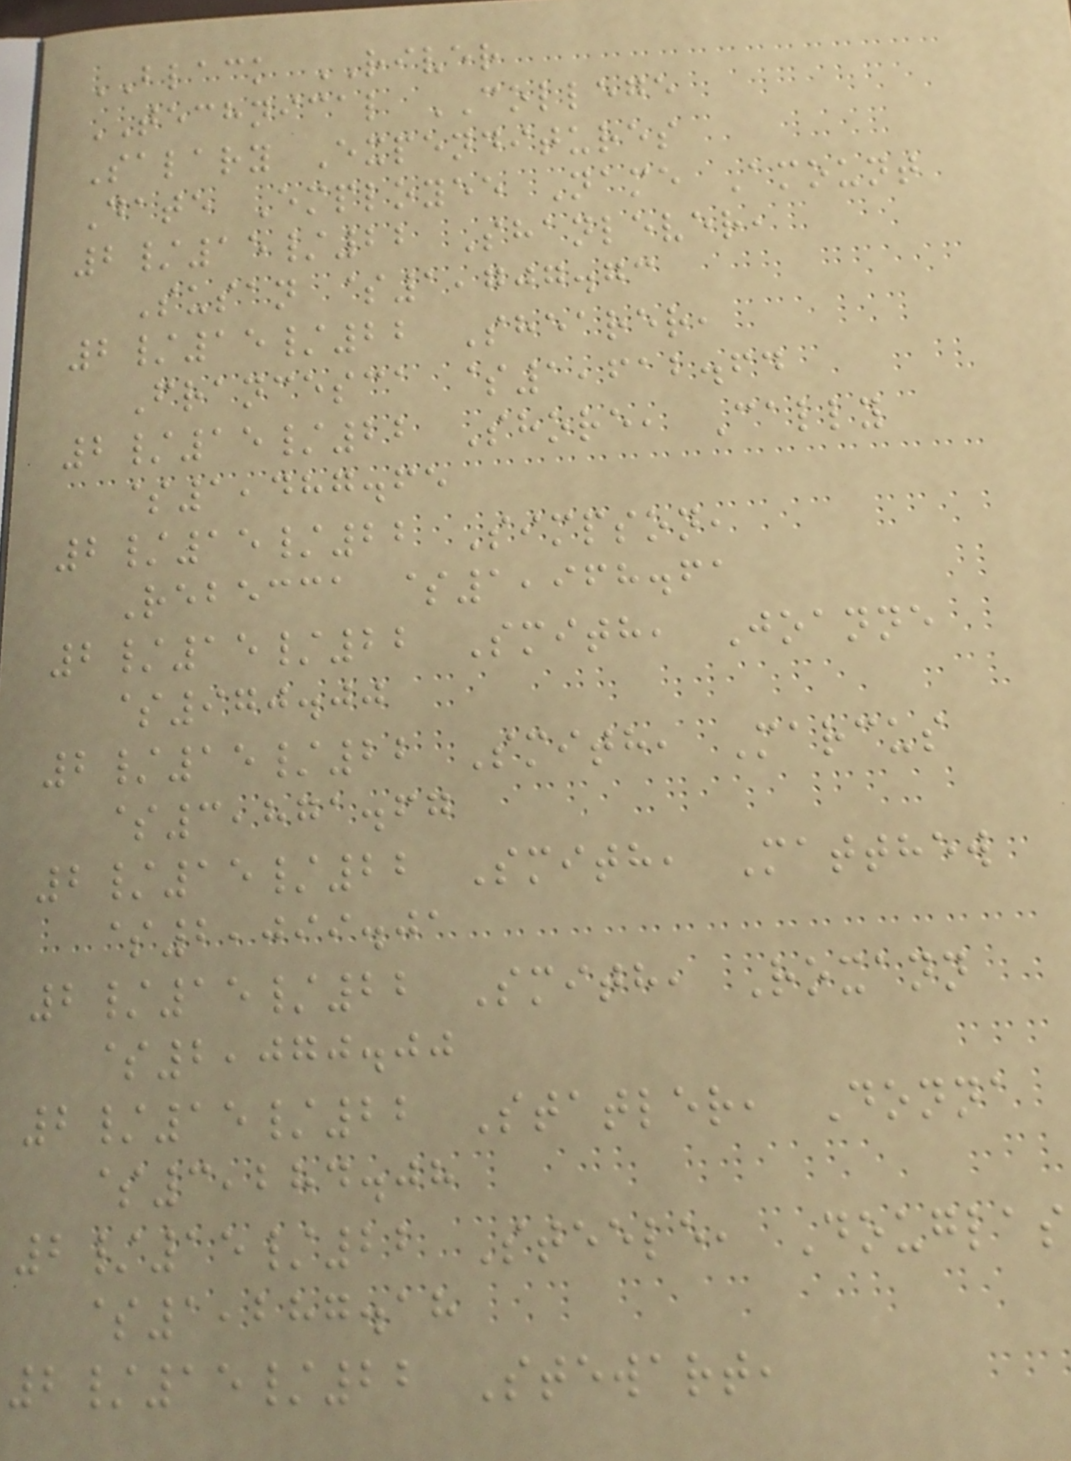BLACK RIVER
TECHNICAL COLLEGE
Salary Expenditures
Date Employee Name Amount
2/15/22 Shanlever,
Susan $1,707.73
2/15/22 Shearer,
Francesca $1,612.64
2/15/22 Shore, Cally
$1,487.65
2/15/22 Simpson,
Rebecca $1,968.61
2/15/22 Smith, Joanne
$970.00
2/15/22 Smith, Marcus
$3,871.67
2/15/22 Smith, Matthew
$2,099.01
2/15/22 Smith, Roxann
$2,070.00
2/15/22 Statler, Donna
$3,284.08
2/15/22 Steele, Douglas
$1,287.18
2/15/22 Stewart,
